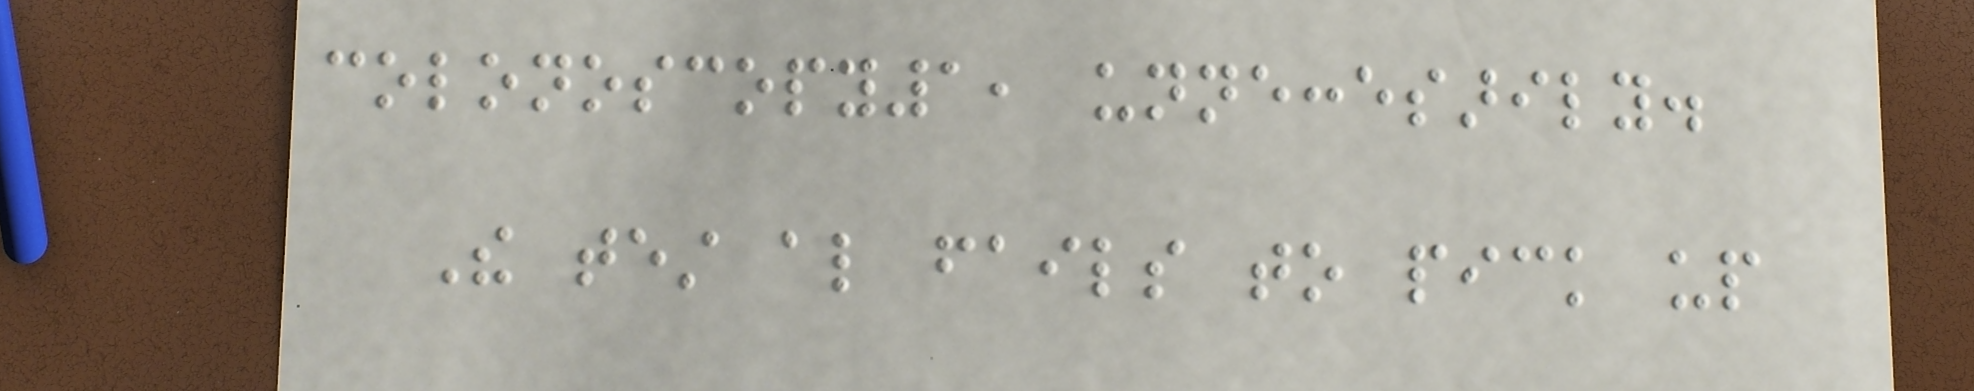colonoscopy1, unneccesarily.
The test also fails to pick up
